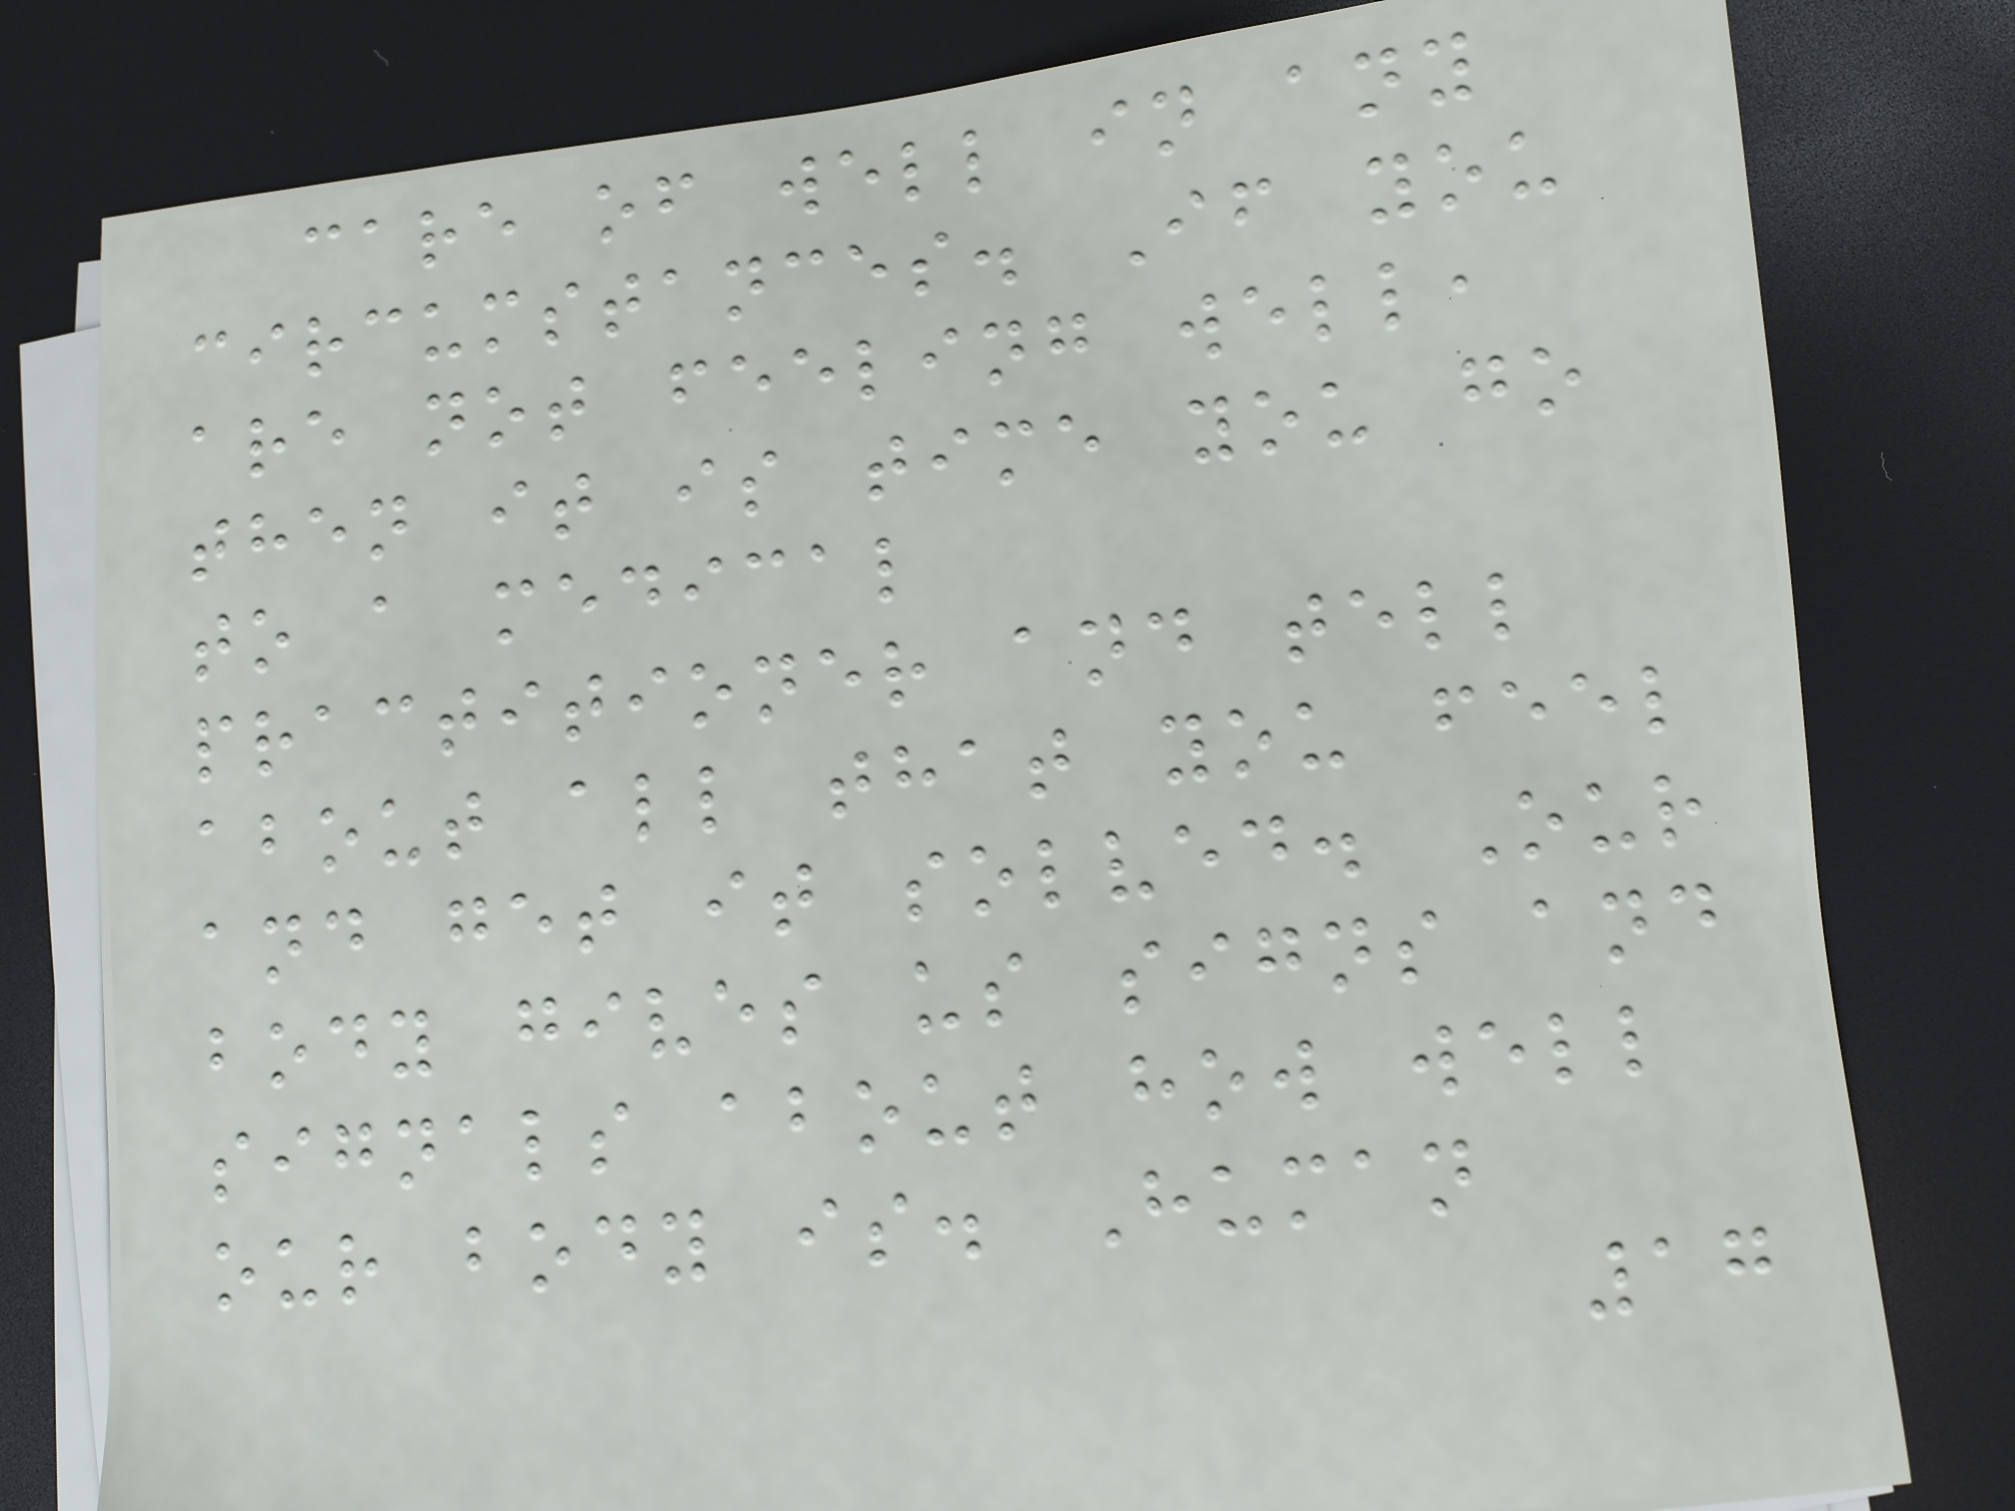care of well in any
circumstances. If you
are not feeling well,
then it is time you go
to a medical
practitioner and tell
about all that you feel
and get it solved. Our
body gives us signs and
signals about how well
our body is. Human
17
